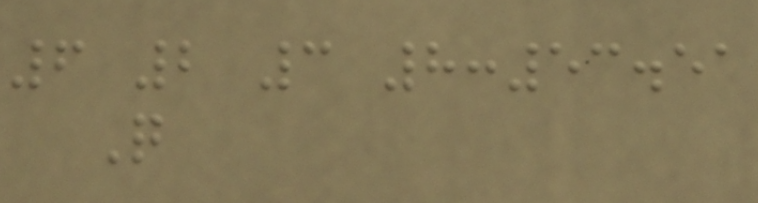6 2 3 8:53.51
Q
